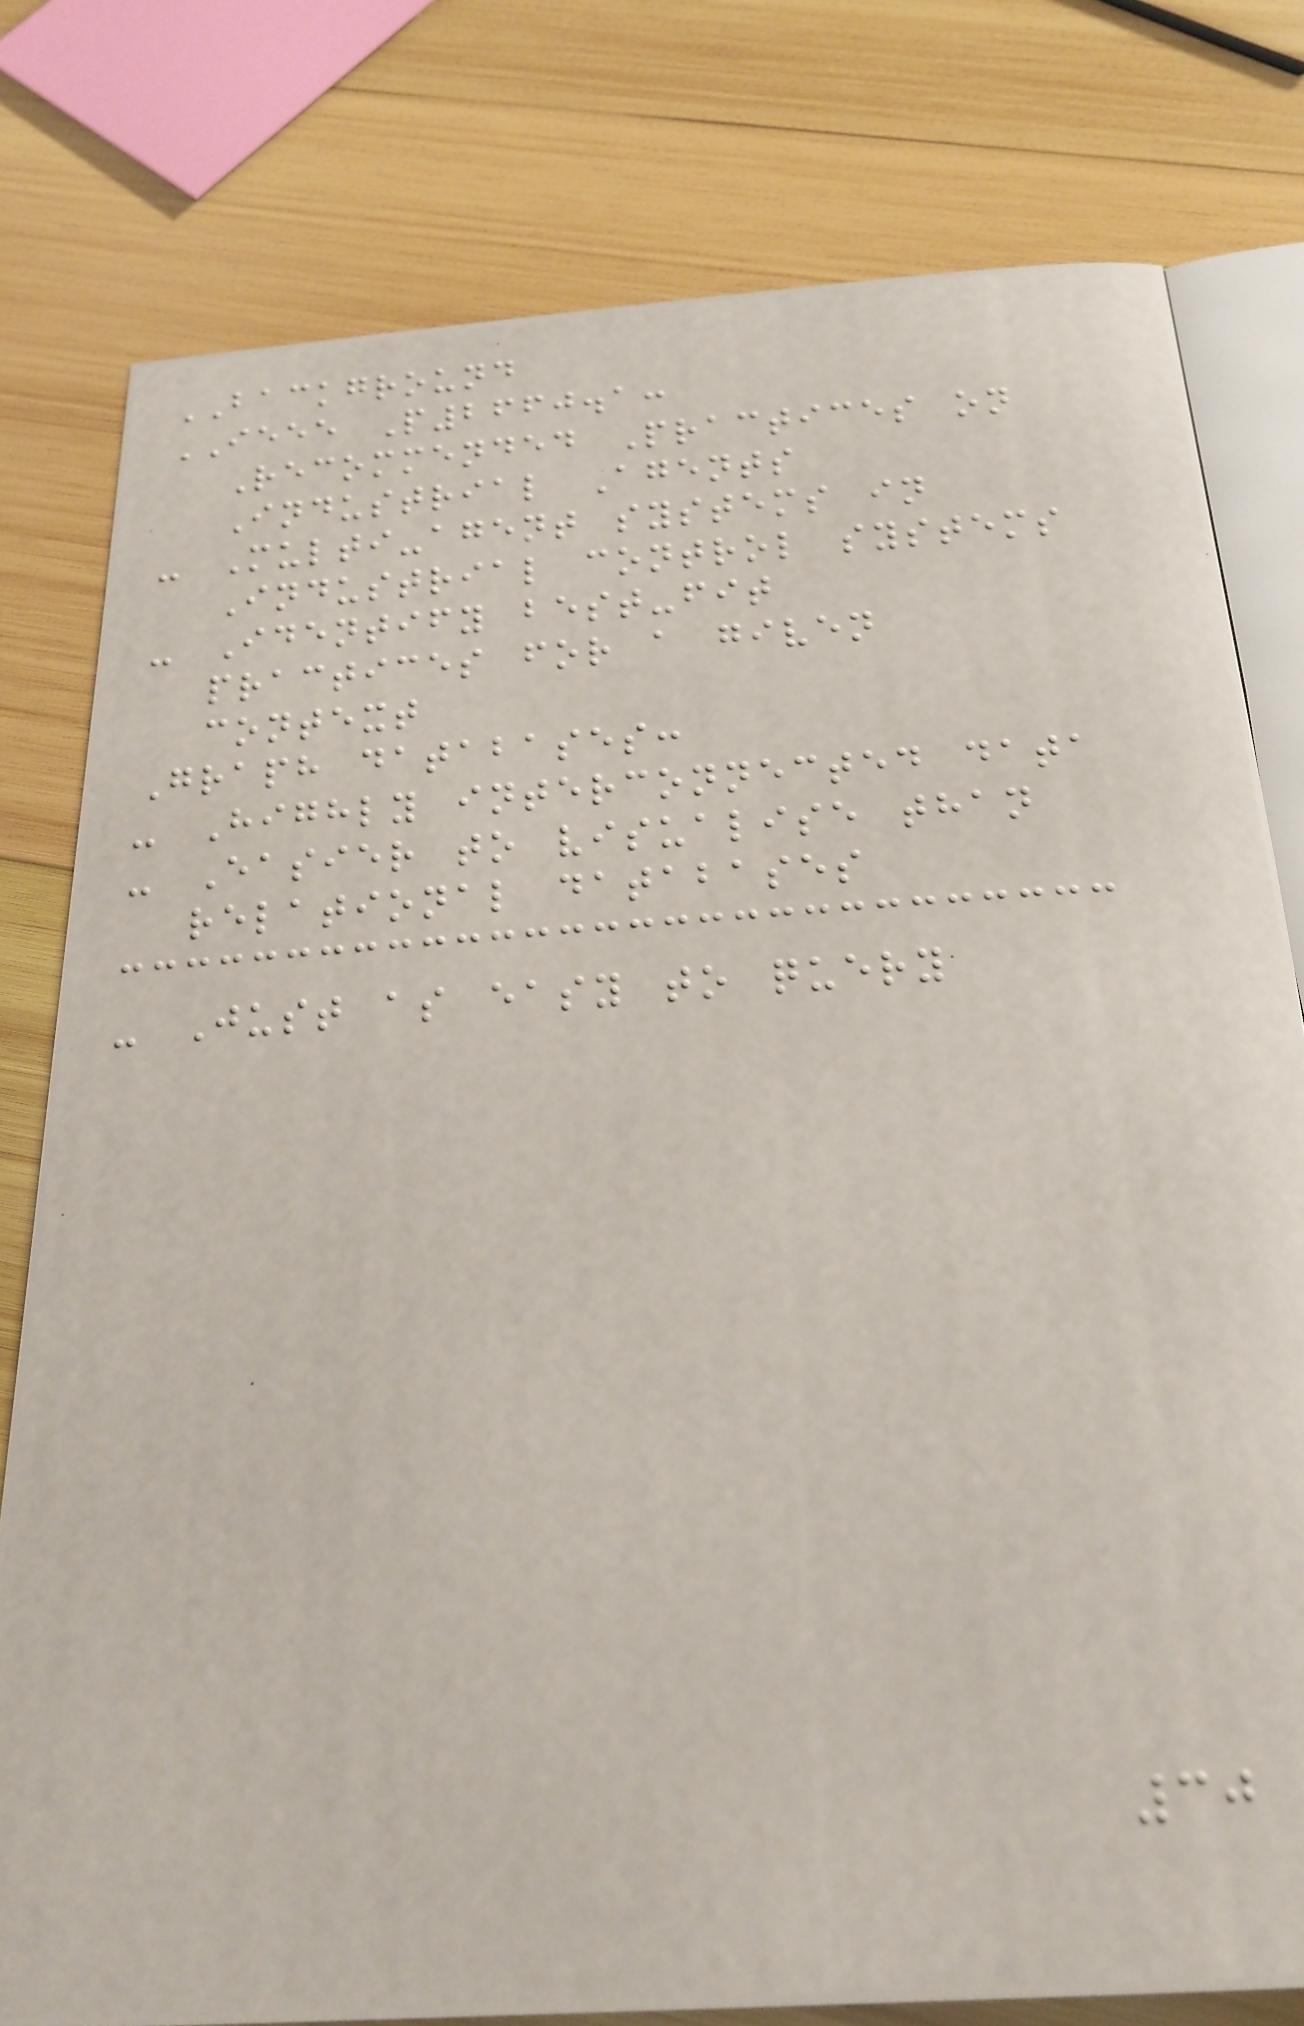BACKGROUND
IEEE P2660.1:
Recommended Practices on
Industrial Agents
- Multi-agent systems in
Industrial control systems
- Identify best-fit
practices for a given
context
Graph databases:
- Highly interconnected data
- Easier to visualise than
relational databases
- Just as easy to query
30
